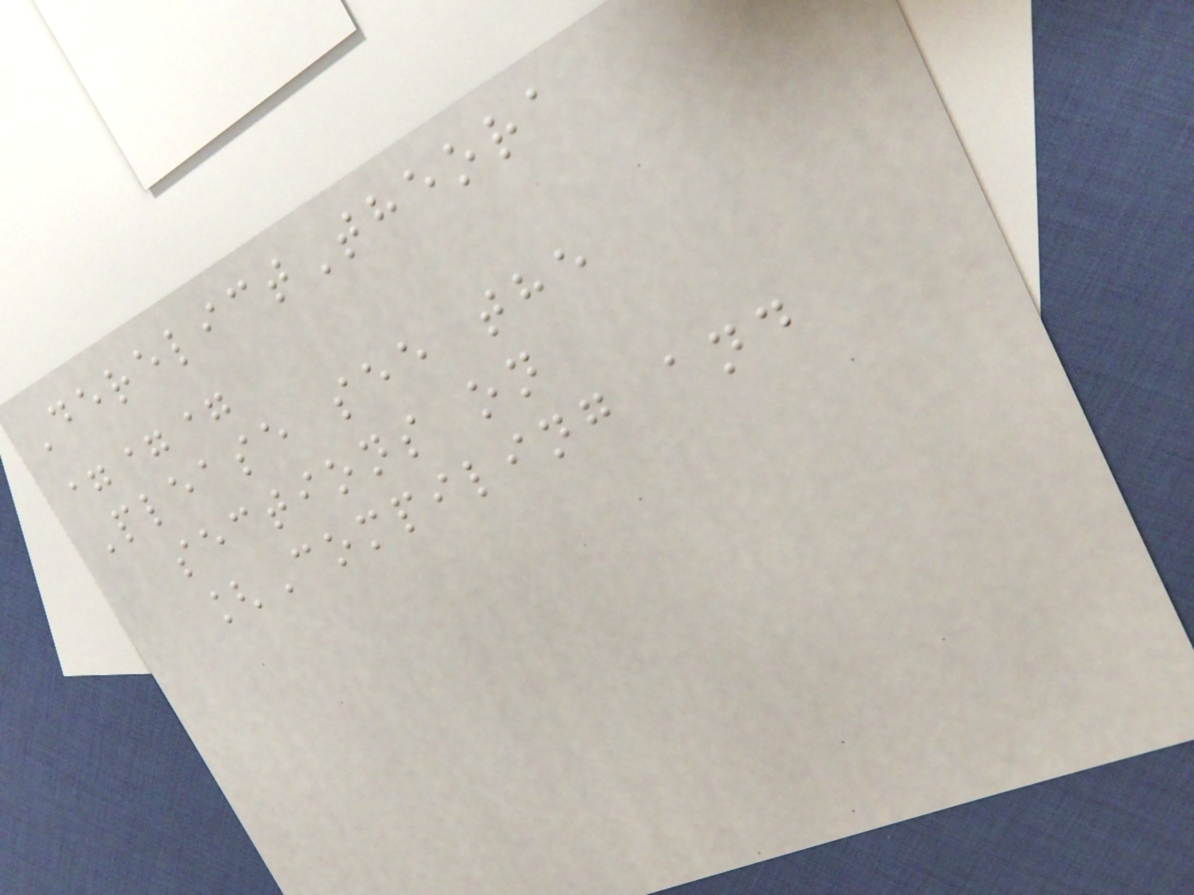DerelictTheora
===
Please see the
sections on
[Compiling and
